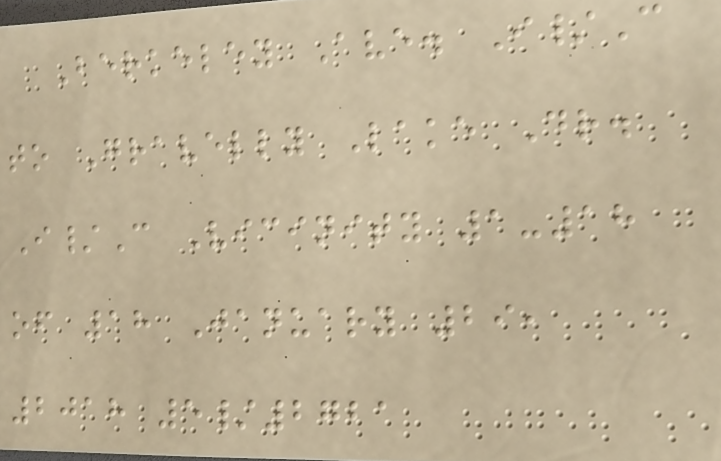Berkeley Ave. I/C
to Gravelly Lake Dr.
I/C Vicinity 1-18
of 18 January 29,
2018 5/2721
